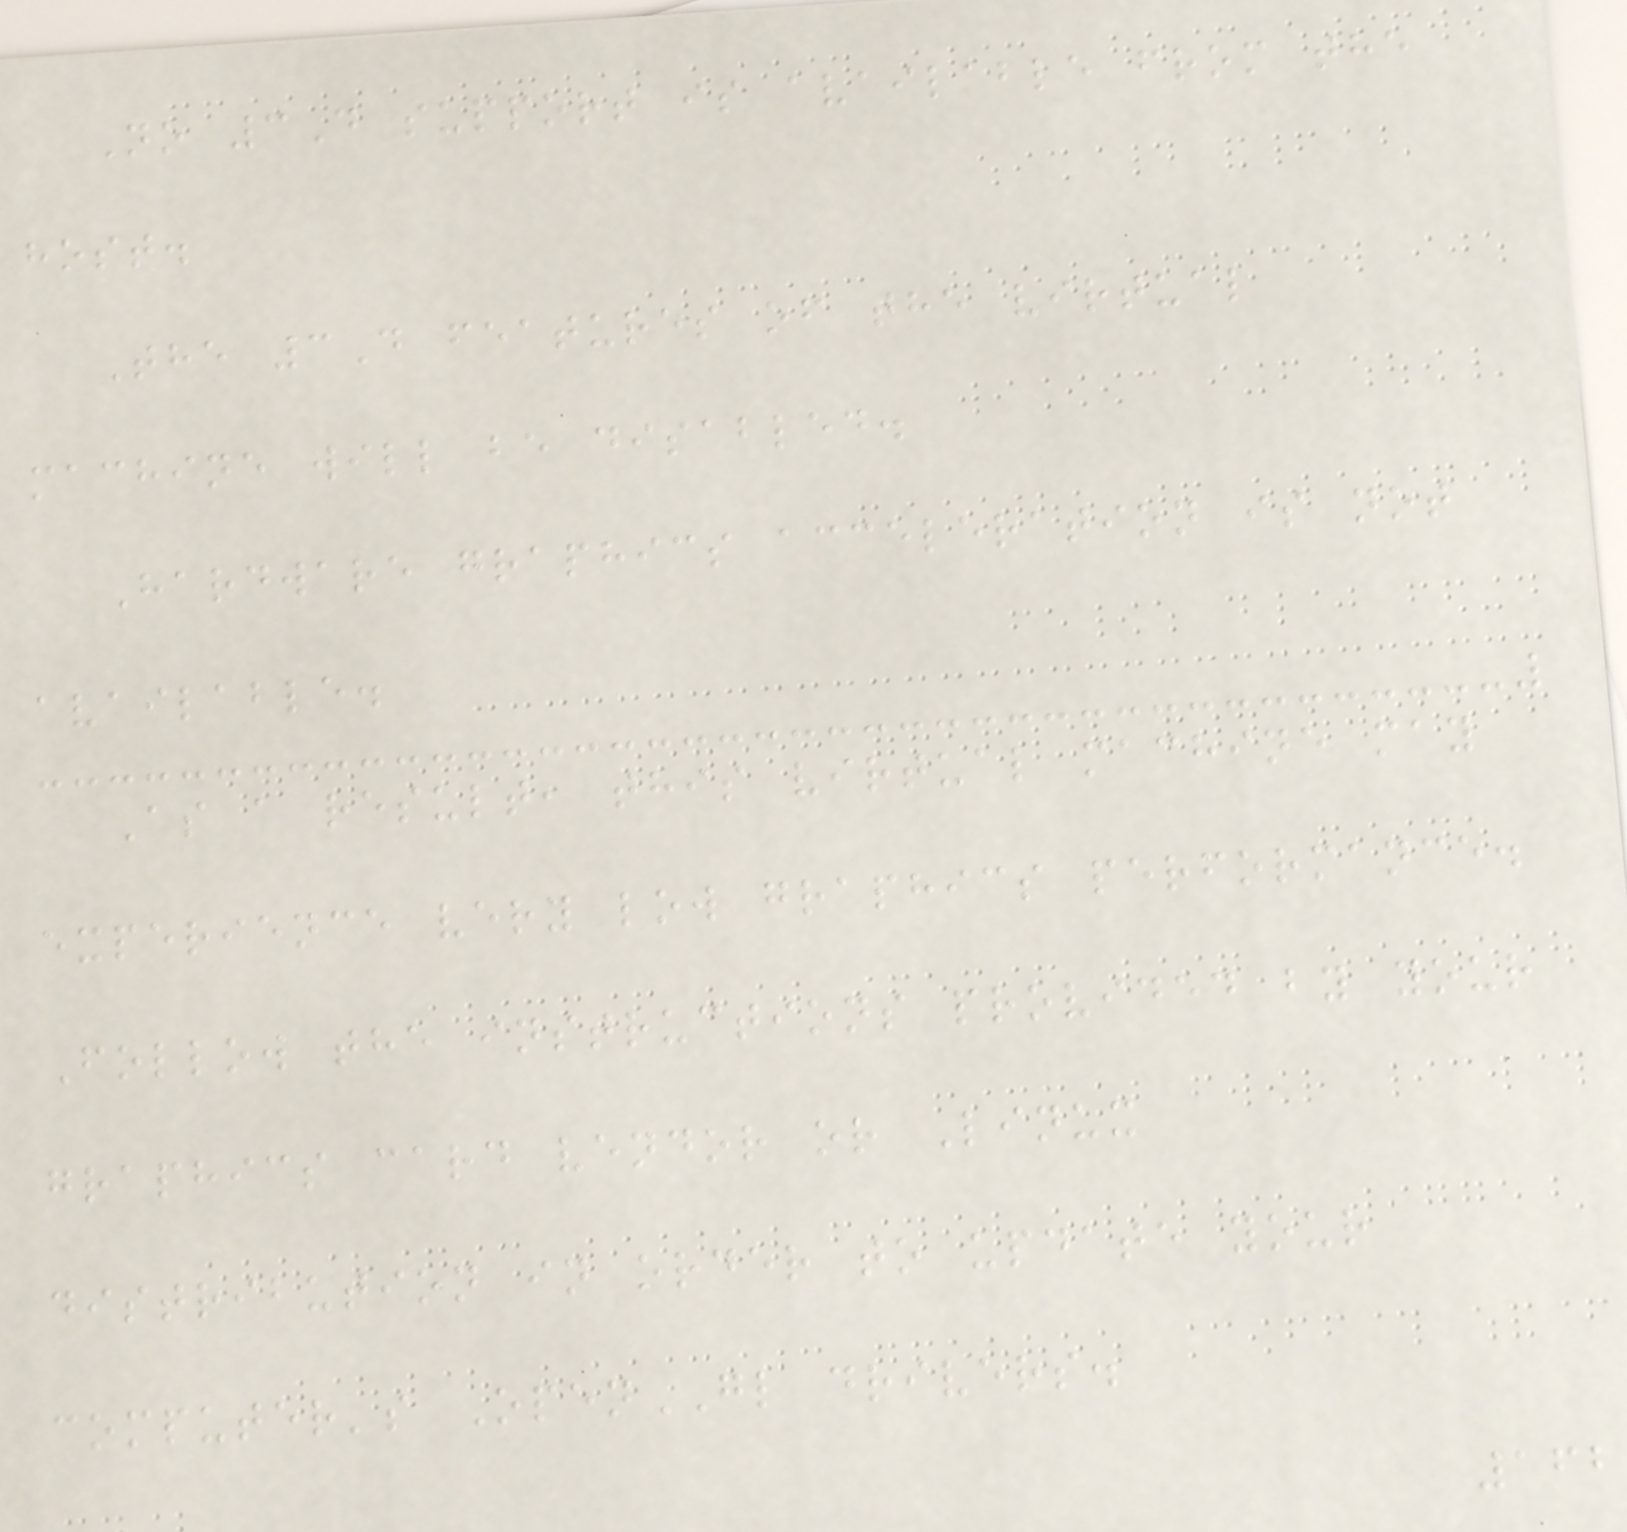No 3D support is available from the
host.
The 3D features of the virtual
machine will be disabled.
Hardware graphics acceleration is not
available.
As a result, this virtual machine may
experience very low graphics performance.
Follow the instructions provided by your
graphics card vendor or Linux
distribution in order to update your
computer's OpenGL drivers.
162
